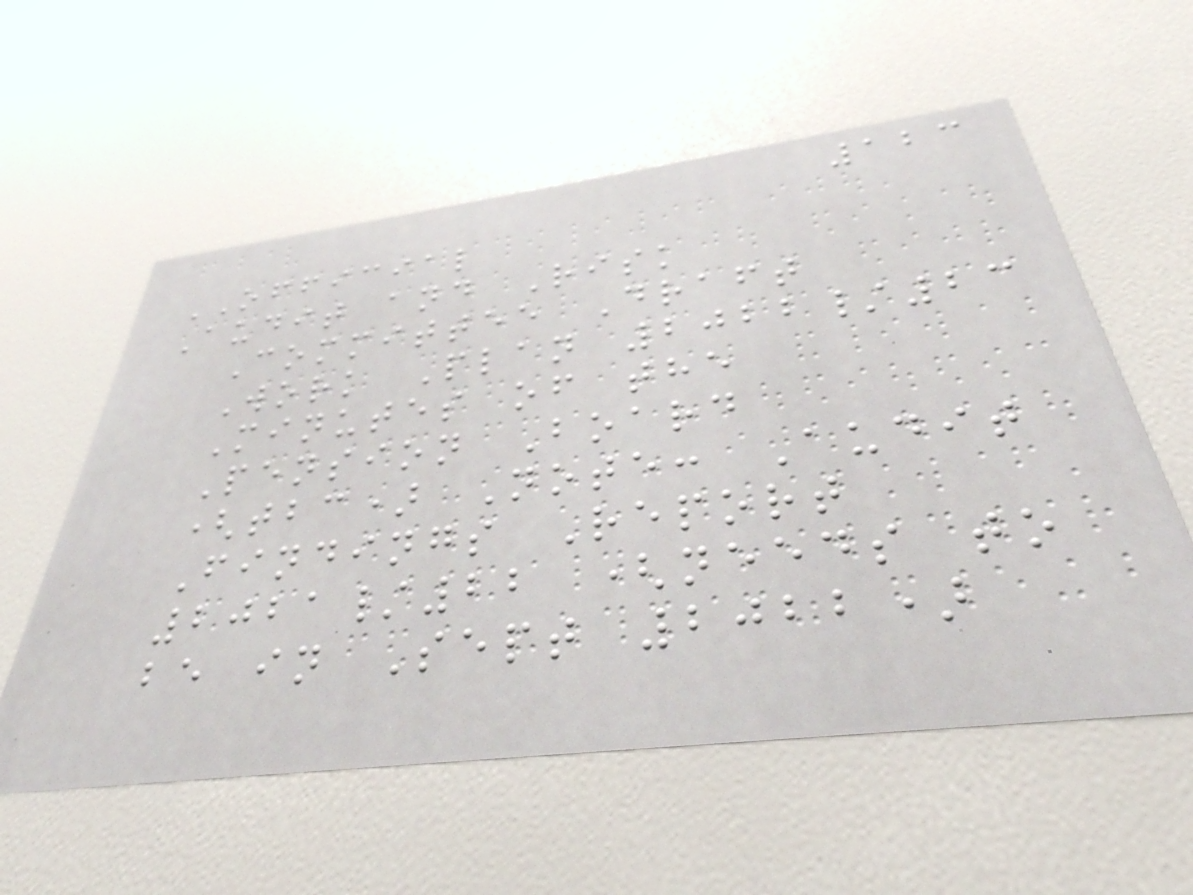123
OFFICIAL
Audit and Risk
Committee Draft
Work Plan 2022/23
Minutes of the
Pension Board
(tbc) Note: Audit
Findings Report
2021/22 (needs to
be in Sept 2022)
